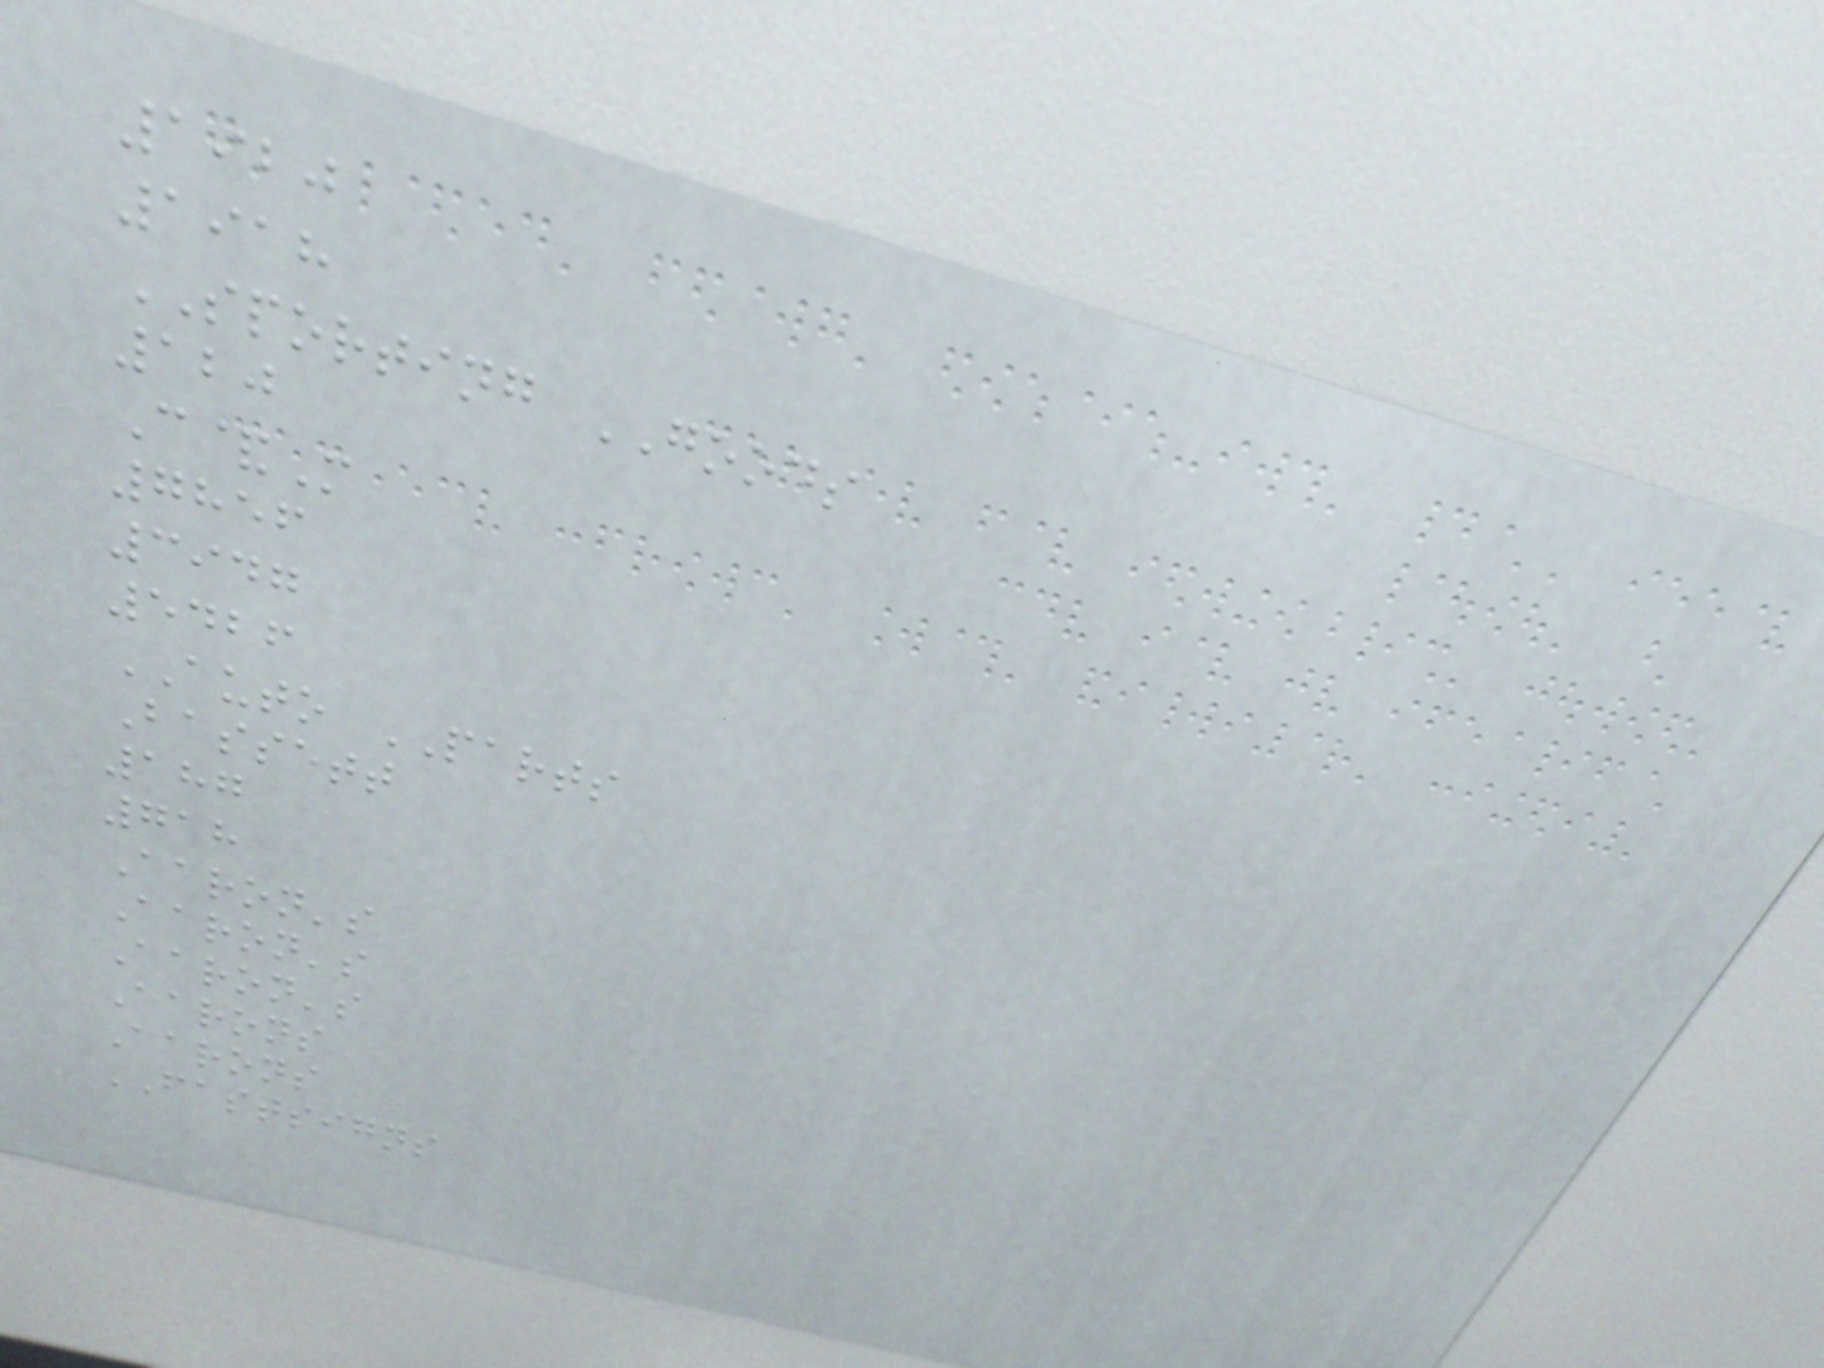1920
1918
SPORTING GOODS
120
C&M
7856
3947
5426
AUTO PARTS
Bassett
187
718
Aaron's
Aaron's
Aaron's
Aarons
Aarons
FASTSIGNS
